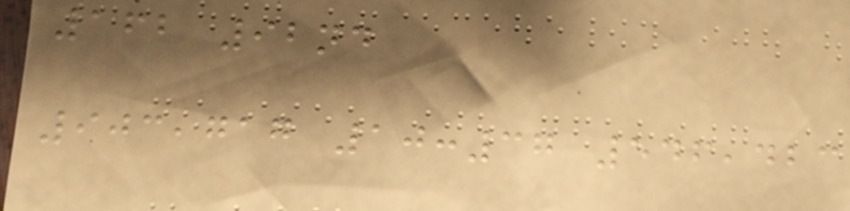162 92nd
903,717 10:37 546,423
